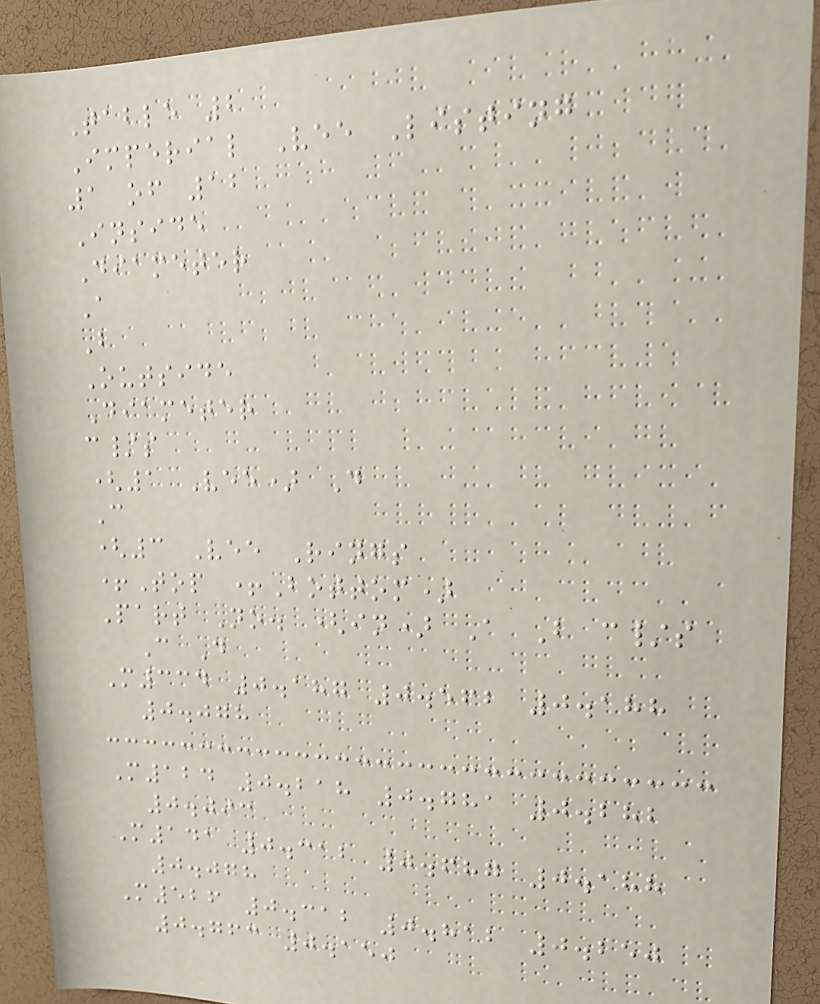Table 2
Imperial Vee Listing
1 of 12
Inside
Diameter
A
B
Outside
Diameter
c/s
(1 Vee) D
C
(3 Vee Rings
+Top +Bottom)
Part No. (in) A B c/s
C D
M334 0.187 0.562 0.188
0.078
M124 0.218 0.781 0.282
0.093
M141 0.312 0.687 0.188
0.078
M526 0.312 0.812 0.250
0.763 0.150
